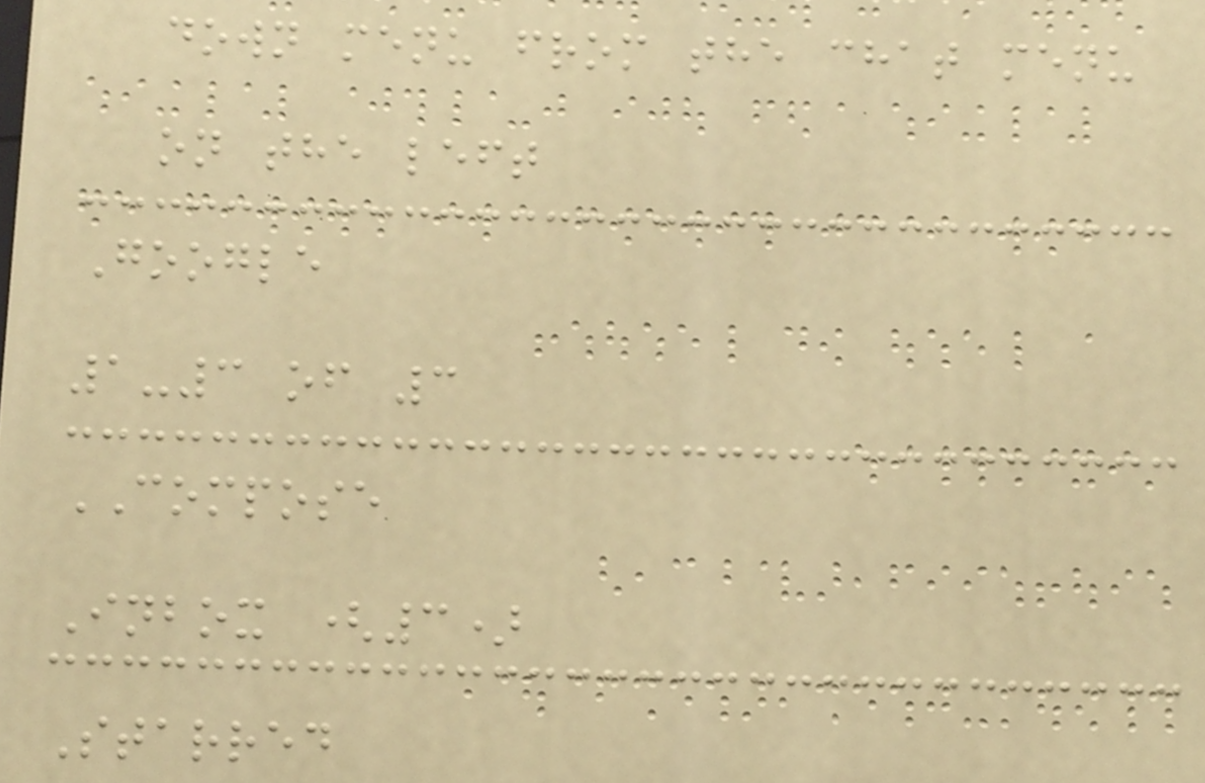down menu from the chat menu
on the left
Google
1-3 of 3
COMPOSE
Inbox (3)
Starred
